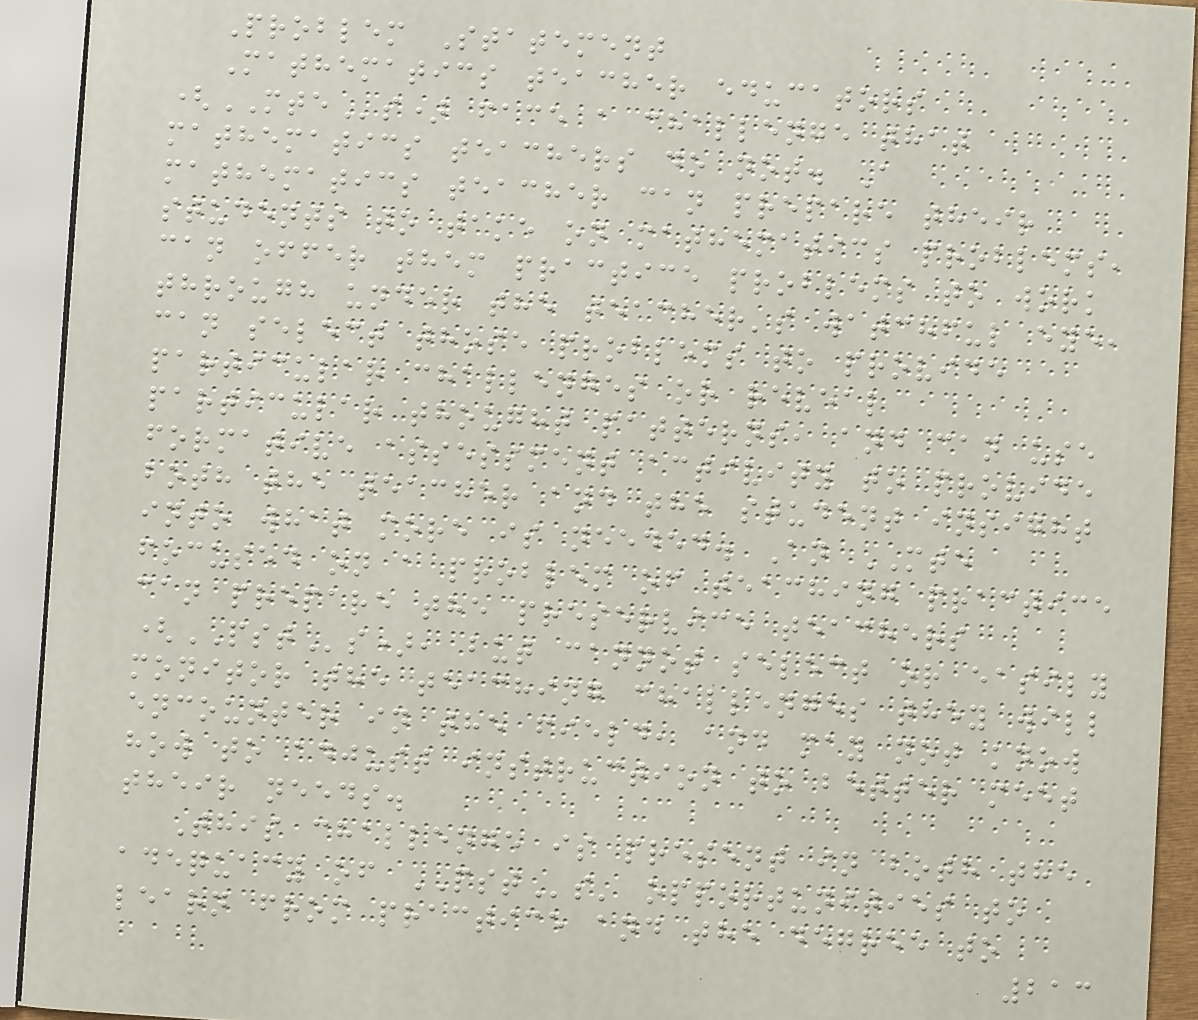Problem Statement
Mathematics teacher educators
(MTEs) face a challenge that
mathematics teachers do not. A
mathematics teacher can prepare their
students to take on mathematics problems,
can offer them practice problems to work
through under the teacher's watchful eye,
can select those problems to provide
particular challenges or reveal
particular thought patterns, and can use
formative assessment activity to provide
both the teacher and the student insight
into what more is needed. An MTE
focused on a problem of teaching practice
can prepare the preservice teachers
(PSTs), but cannot select or easily
monitor the teaching challenges they will
encounter in the field, and may not know
how to adjust instruction to better meet
their needs.
This challenge is present in both the
adequacy of PSTs' opportunities to
learn from practice and the degree to
213
